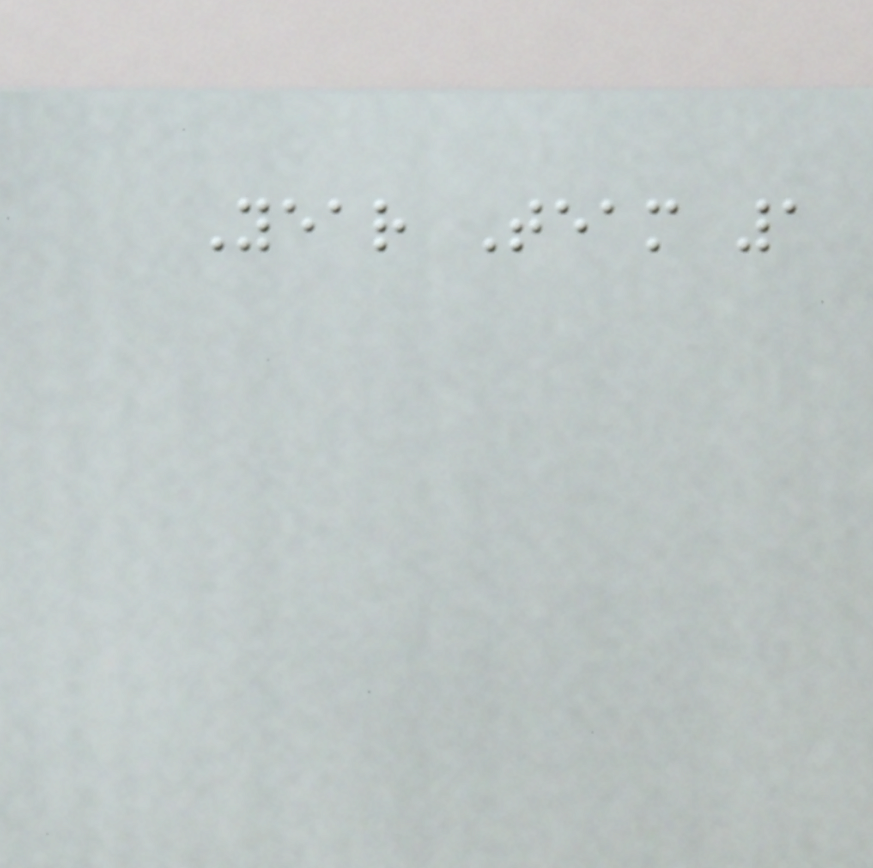Year Team 1
